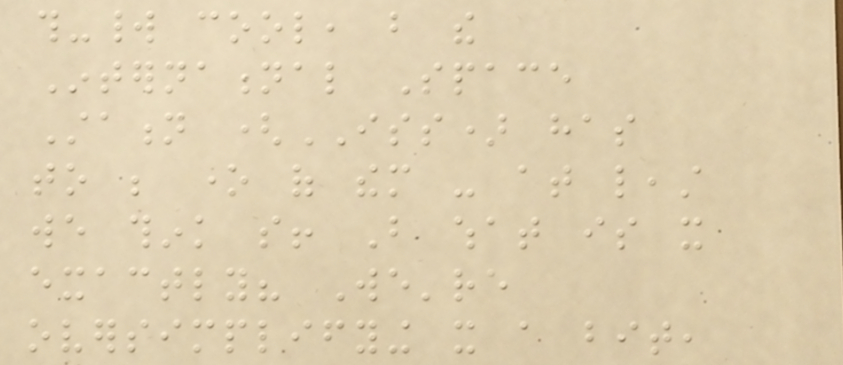this-world cool, but the
International Space
Station (ISS) has
to be one of them - at least
we think so! But what is it
exactly? We're
oversimplifying it a bit,
